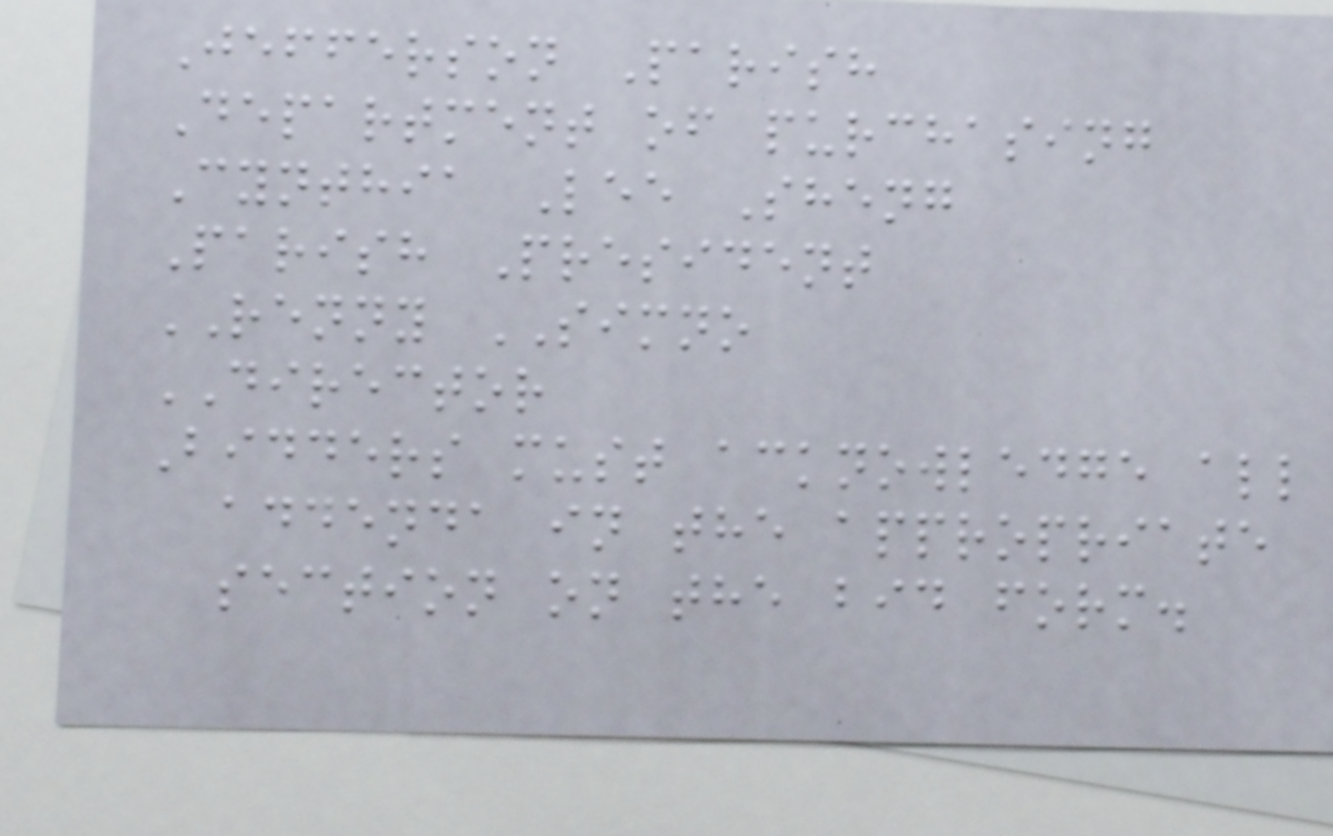Jefferson Parish
Department of purchasing
Cynthia Lee Sheng
Parish President
RENNY SIMNO
DIRECTOR
Bidders must acknowledge all
addenda in the appropriate
section on the bid form.
